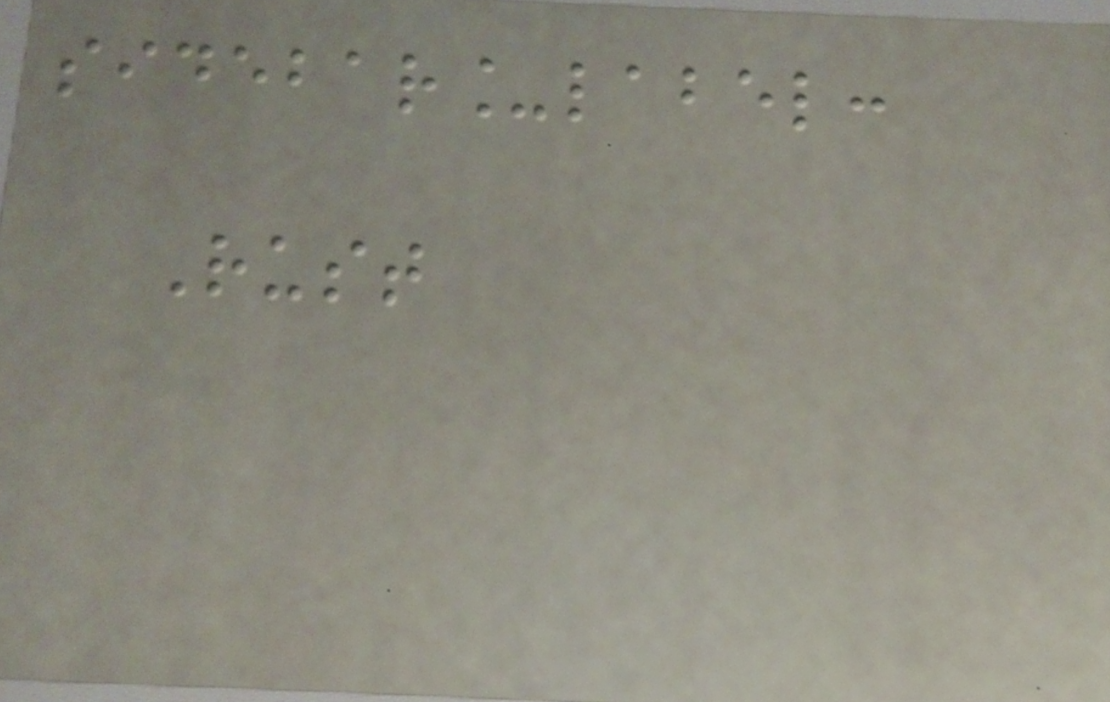sidebar_label:
Rust
